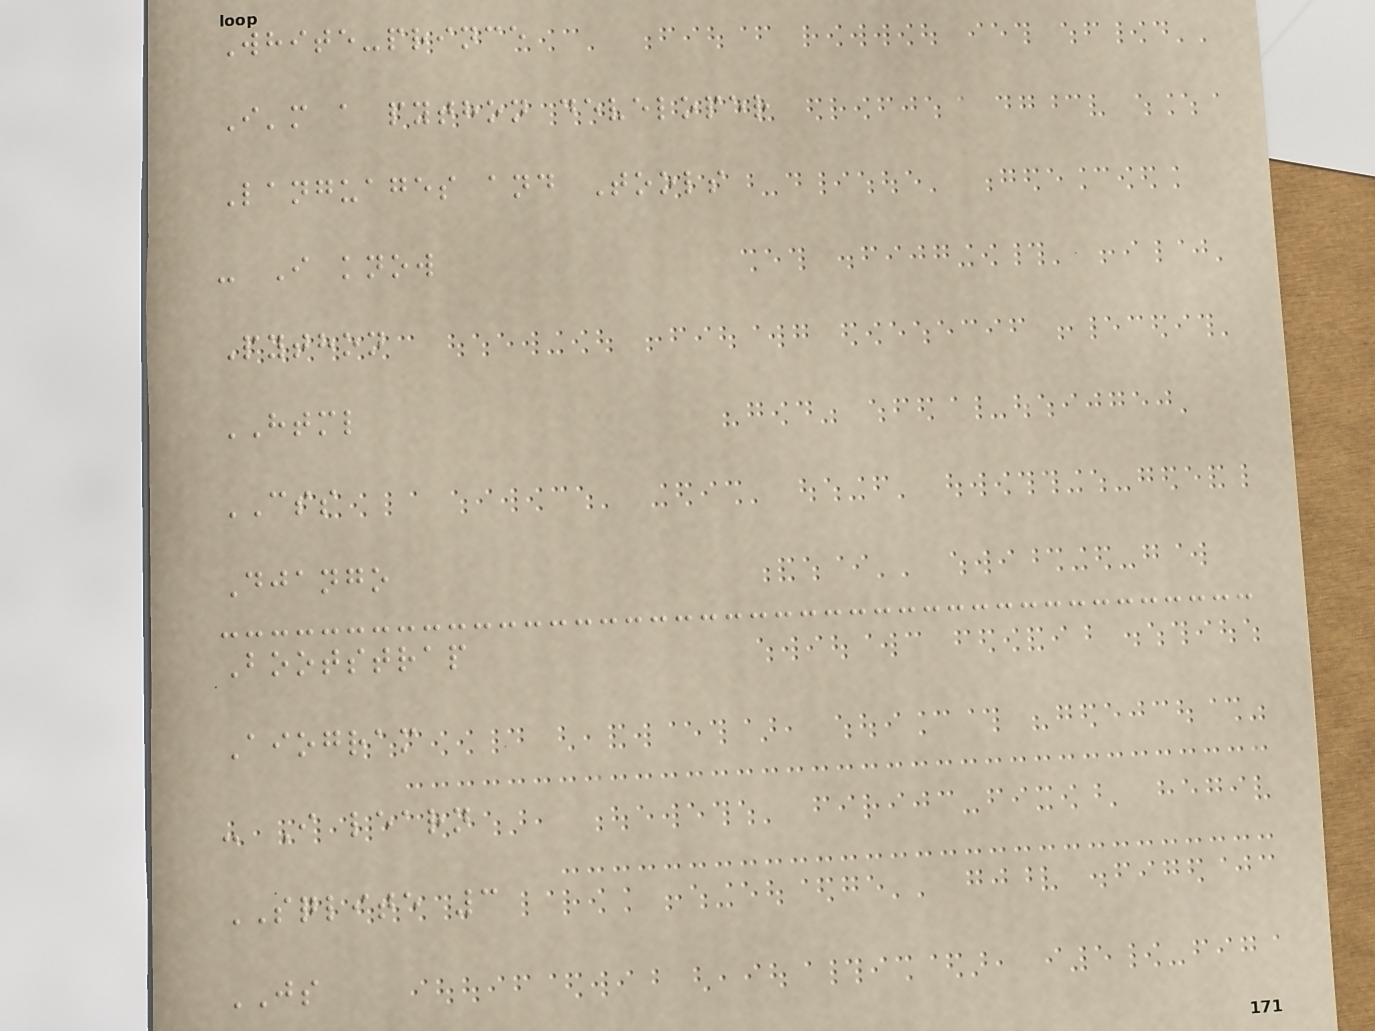White-prince
I'm a python developer
Languages and Tools
- I know
Python
HTML
CSS
Django
Bootstrap
Aiogram
- I learn
SQLITE 3
JS
